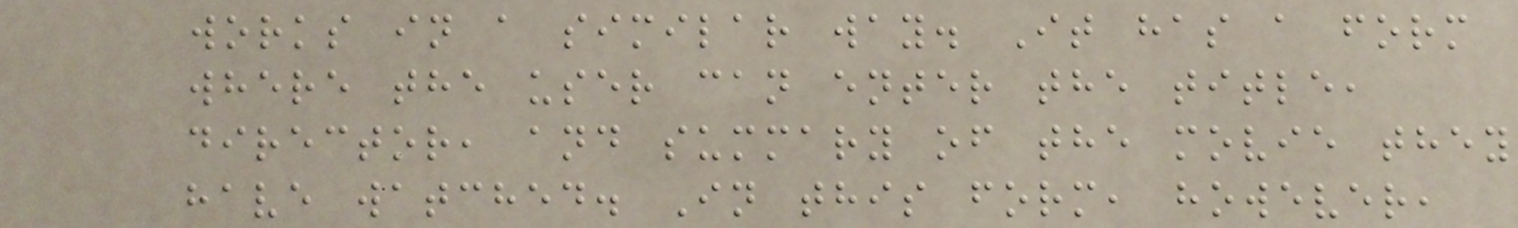works in a similar way. It has a form
where the user can enter the title,
director, and summary of the movie they
have watched. In this form, however,
